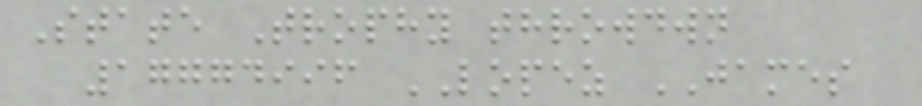State Trophy throwdwn
17774996 LOPEZ JAMES
